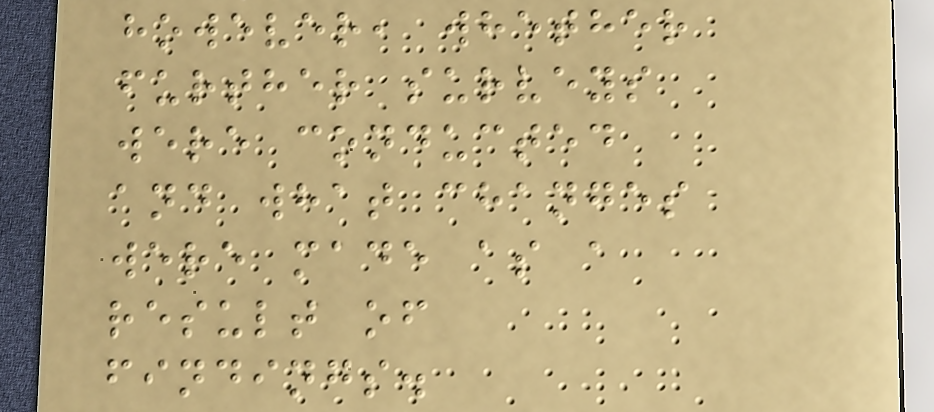however, whether
further surveys
were conducted
and what changes
were made as a
result of
findings.
